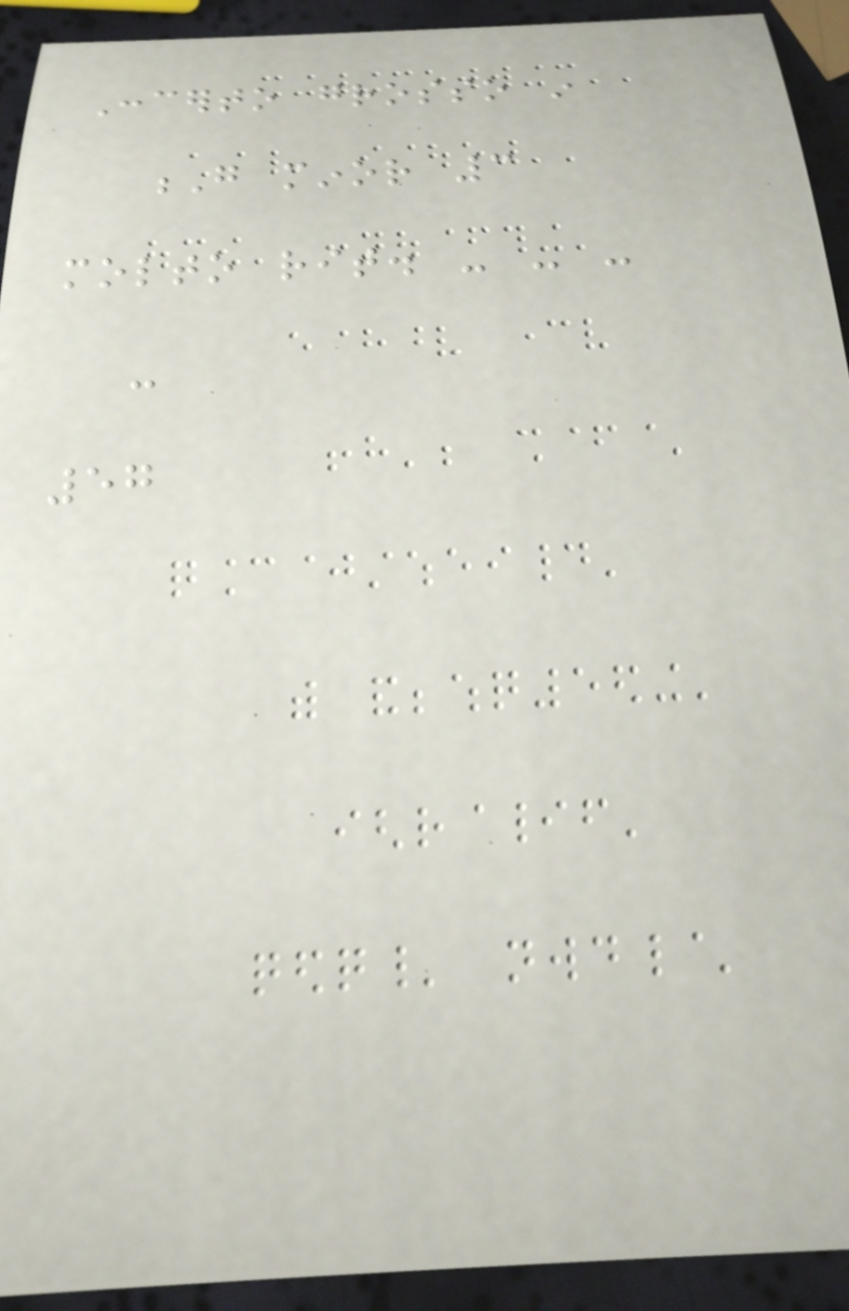Concerto grosso in
G minor 3
molto rit. - - -
-
57
